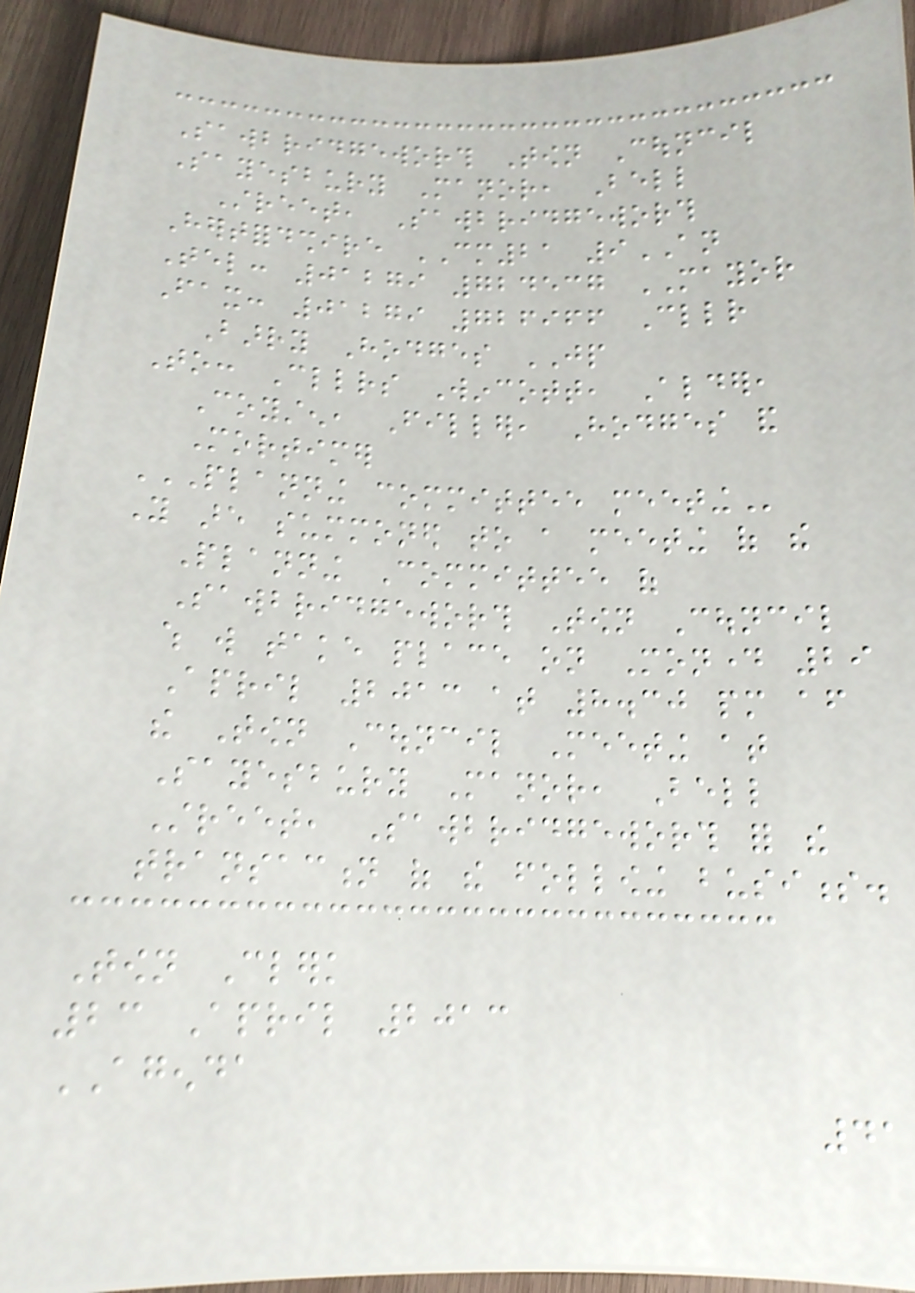Sawbridgeworth Town Council
Sayesbury Manor, Bell
Street, Sawbridgeworth
Hertfordshire CM21 9AN
Tel: 01279 724537 MAYOR
Fax: 01279 726966 Cllr
Barry Hodges JP
To: Cllrs Wincott, Alder,
Coysten, Filler, Hodges and
Mortimer
PLANNING COMMITTEE MEETING
You are summoned to a meeting of the
Planning Committee of
Sawbridgeworth Town Council
which will take place on Monday 29
April 2013 at 8.30 pm after
the Town Council Meeting at
Sayesbury Manor, Bell
Street, Sawbridgeworth for the
transaction of the following business.
Town Clerk
23 April 2013
AGENDA
41
